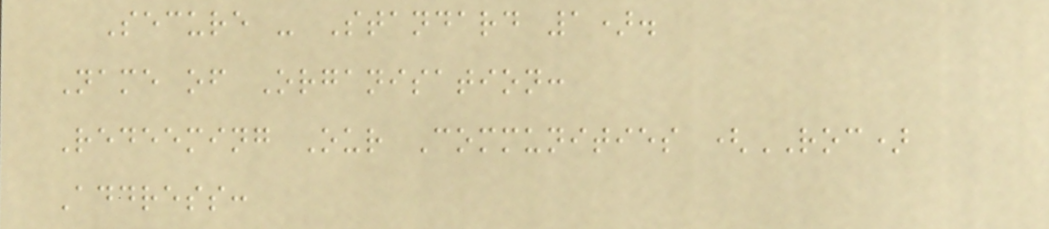Secure - Standard 1).
Name of Organisation:
Redeeming Our Communities (ROC)
Address:
